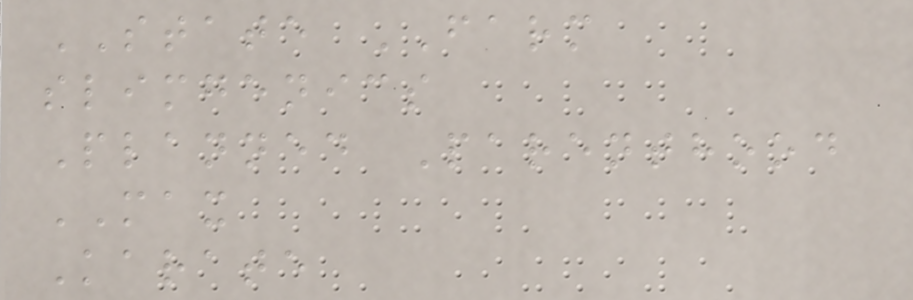STATE FARM
slimgenics
Planned Parenthood
MAX
Karate
